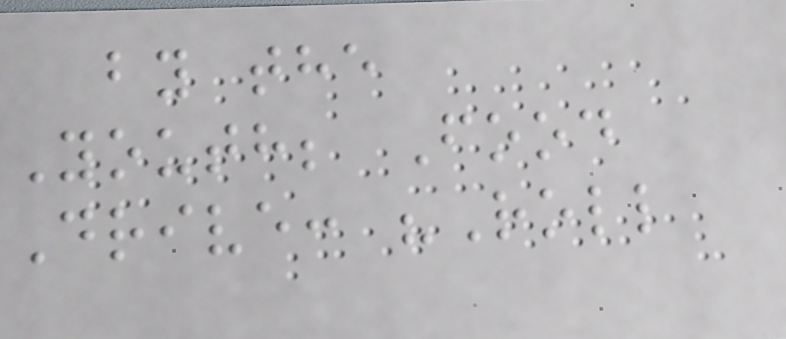by the
Youth; Food
Drive: "Roll
